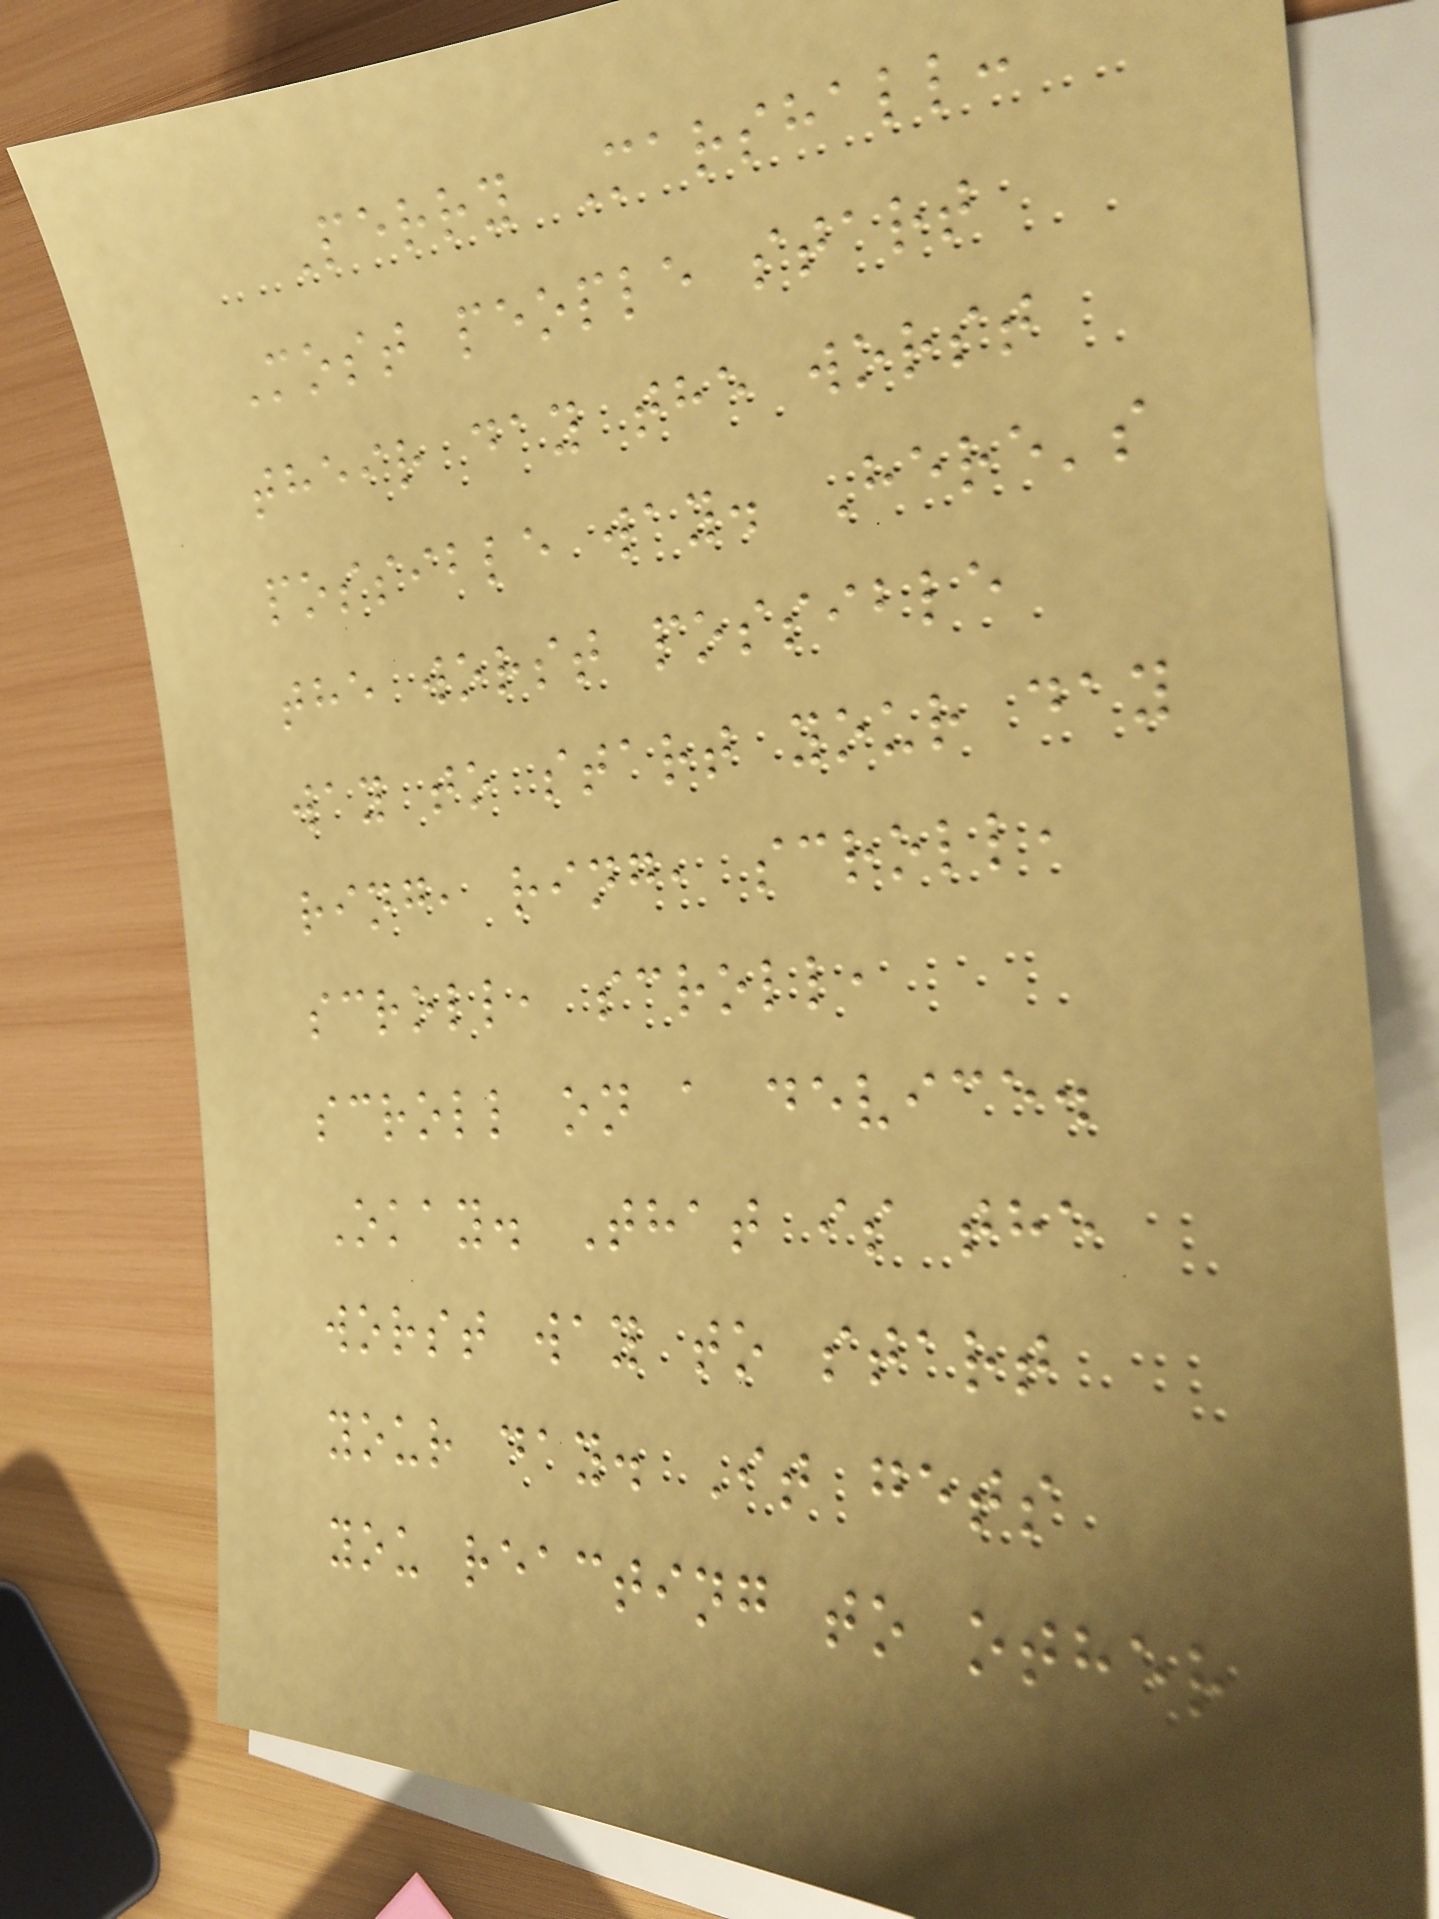Perry Marshall:
Most people start
their day the worst
possible way. Here's
the worst possible
way to start your day
ring, ring, scroll,
scroll, scroll,
scroll on a device.
Okay. That is the
worst way to start
your day. It gets
you reacting to other
